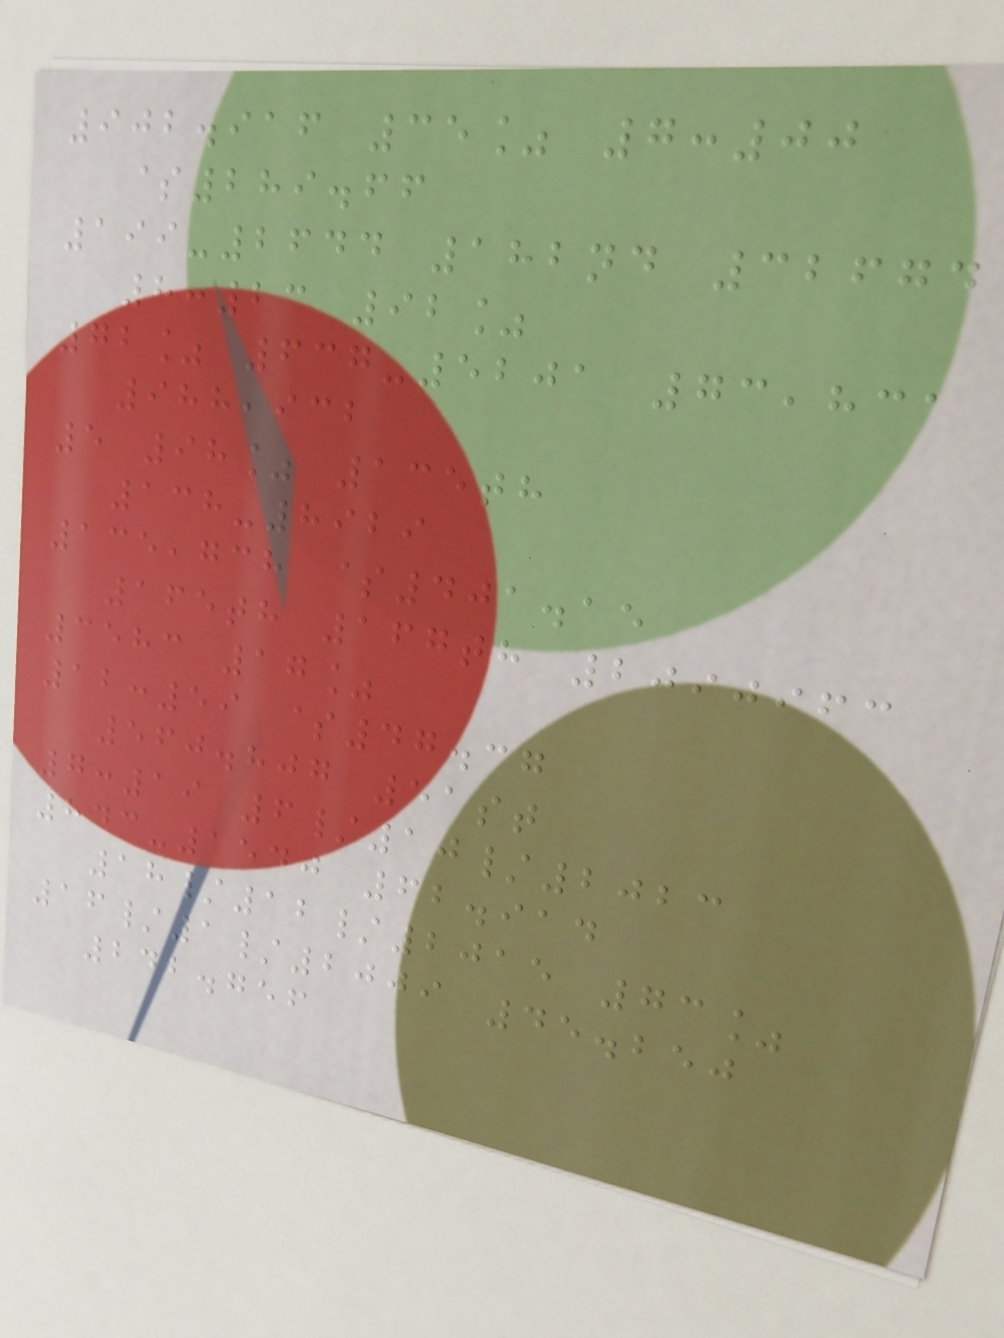902.916 35% 7:00
$289.66
199-2644 182nd 32674
8:23 92%
72% 637-5201 73,831
988,932
5 98% 135th
138-8929
135,738 $401.15
165th 167th 2090963
3583 17%
12:59 $47.37
560.807 51st
7:19 6/10/2023
843-1540 62.914
18/12/2015 73%
16/1/2009 45.250
242.756
